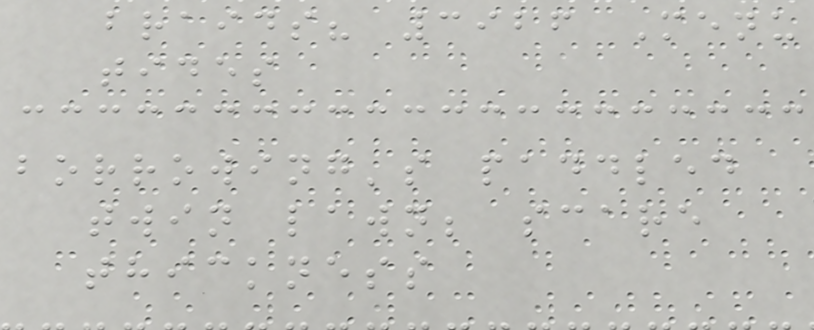braids? 3926 Menu
tides
borrowing's paddled
twin lawn; scare
thickness
